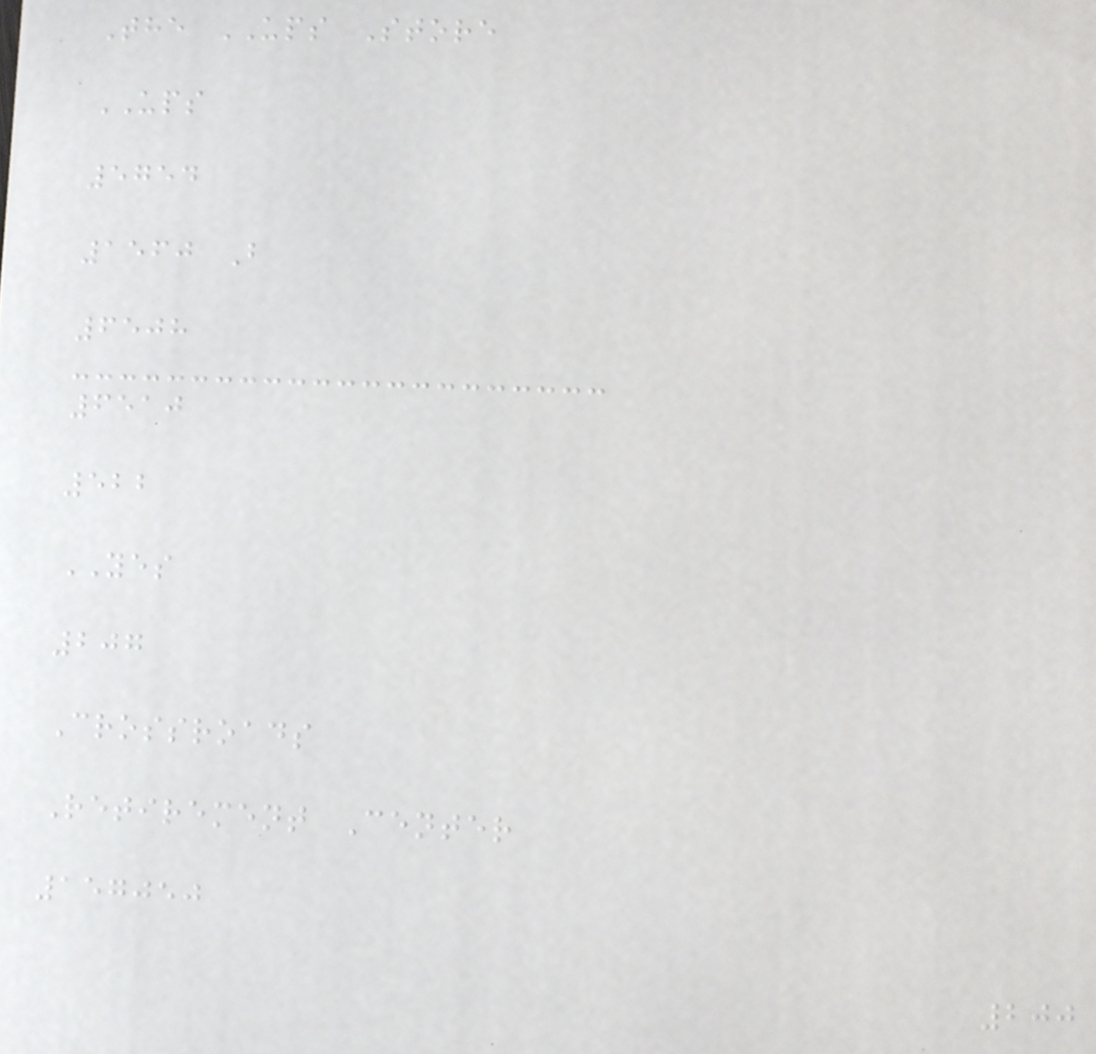The UPS Store
UPS
5754
1560 B
6508
6510
522
YES
207
Crossroads
Retirement Center
157050
200
